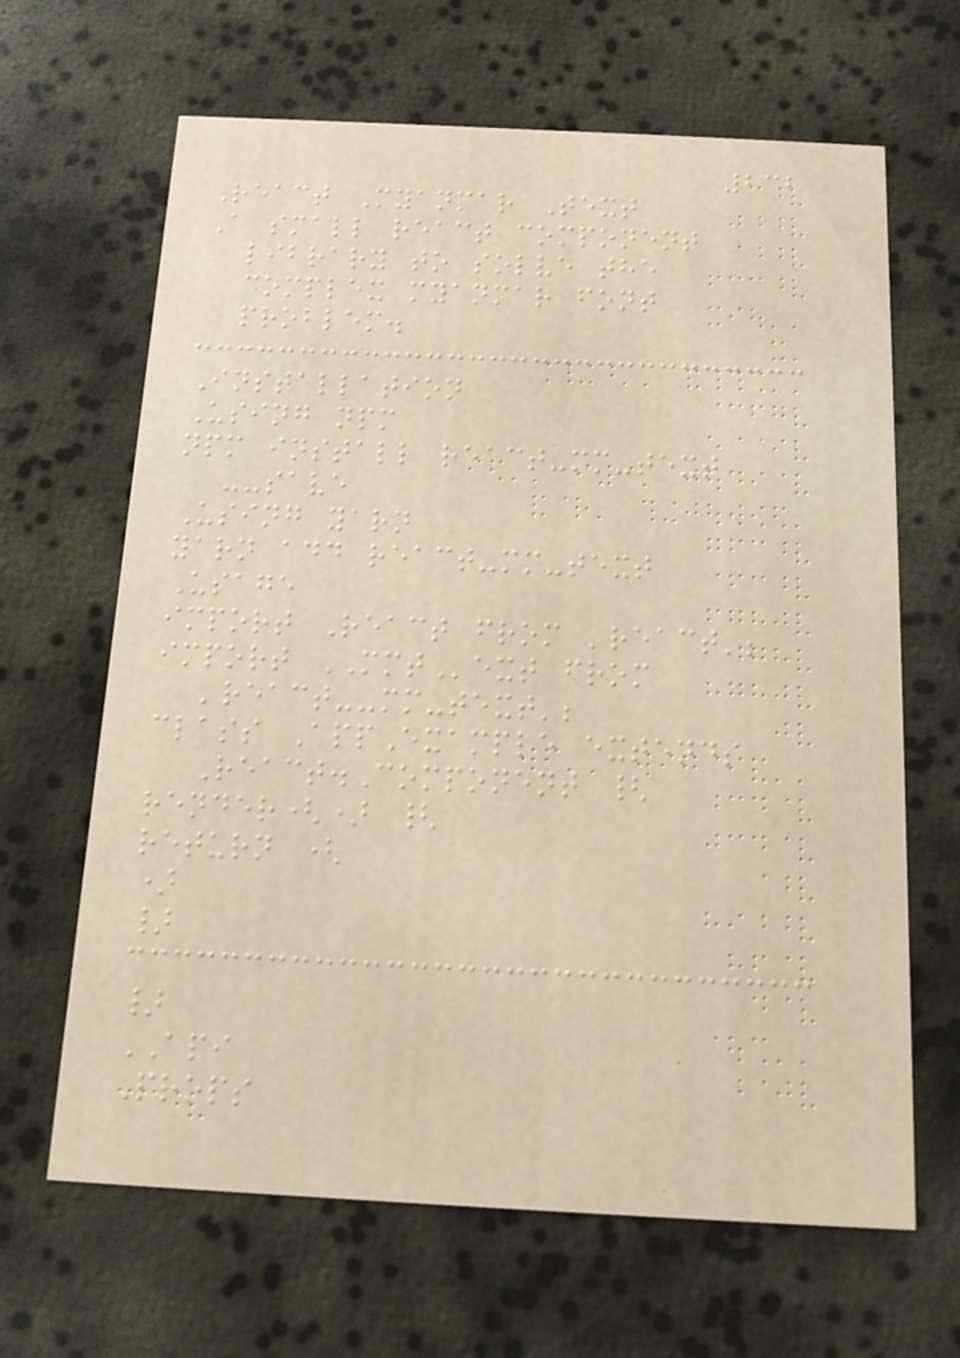232
React Myanmar Text
A small react component
library to solve the
complex myanmar font
problem.
Installation
Using npm
npm install react-mm-text
--save
Using yarn
yarn add react-mm-text
Usage
import React from 'react';
import MMText from
'react--mm-text';
class AppExample extends
React.Component {
render() {
return (
)
}
}
API
Props
